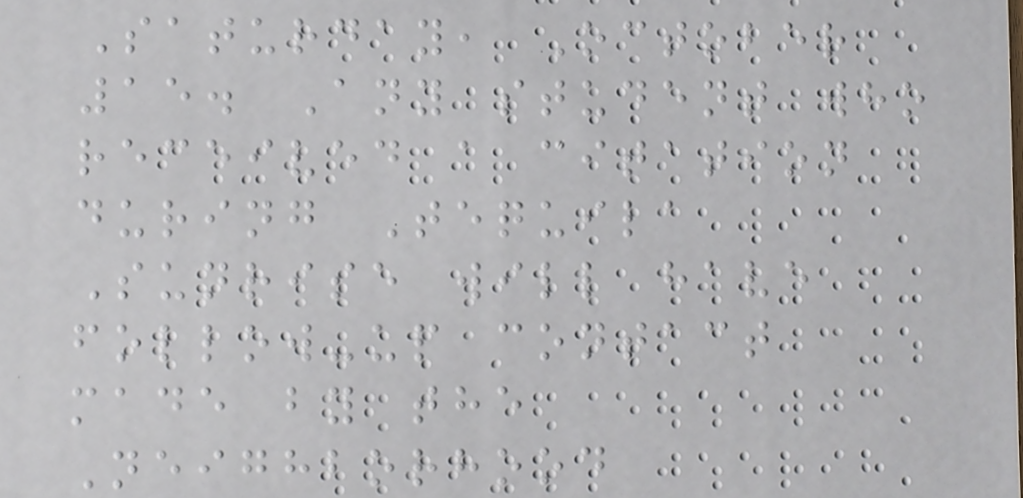Saturday, October
15. Any student who
received a citation
during Tequila
Sunrise will have
follow-up contact
made by the
Neighborhood
